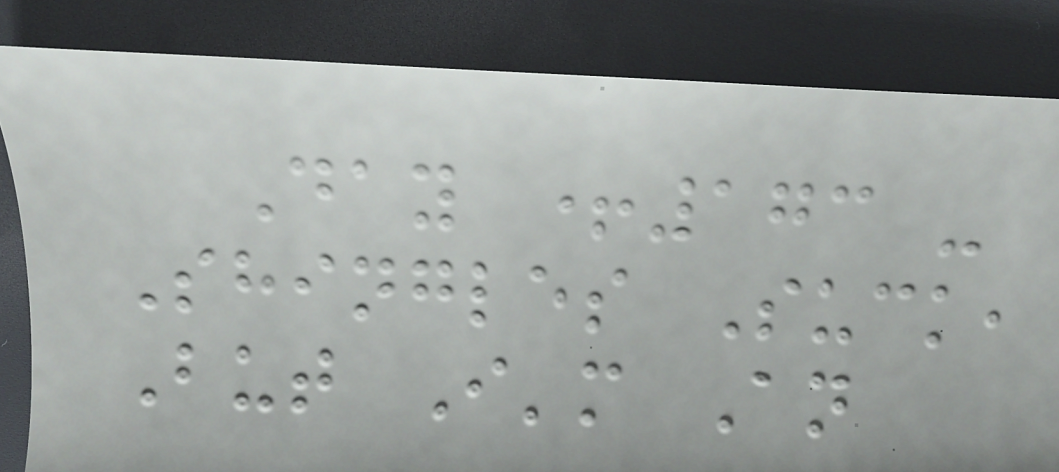Day +173 -
Shingles Suck,
But I'm An
